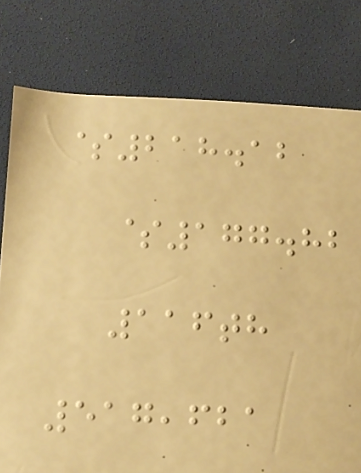$218.12
$177.82
116th
517,621
